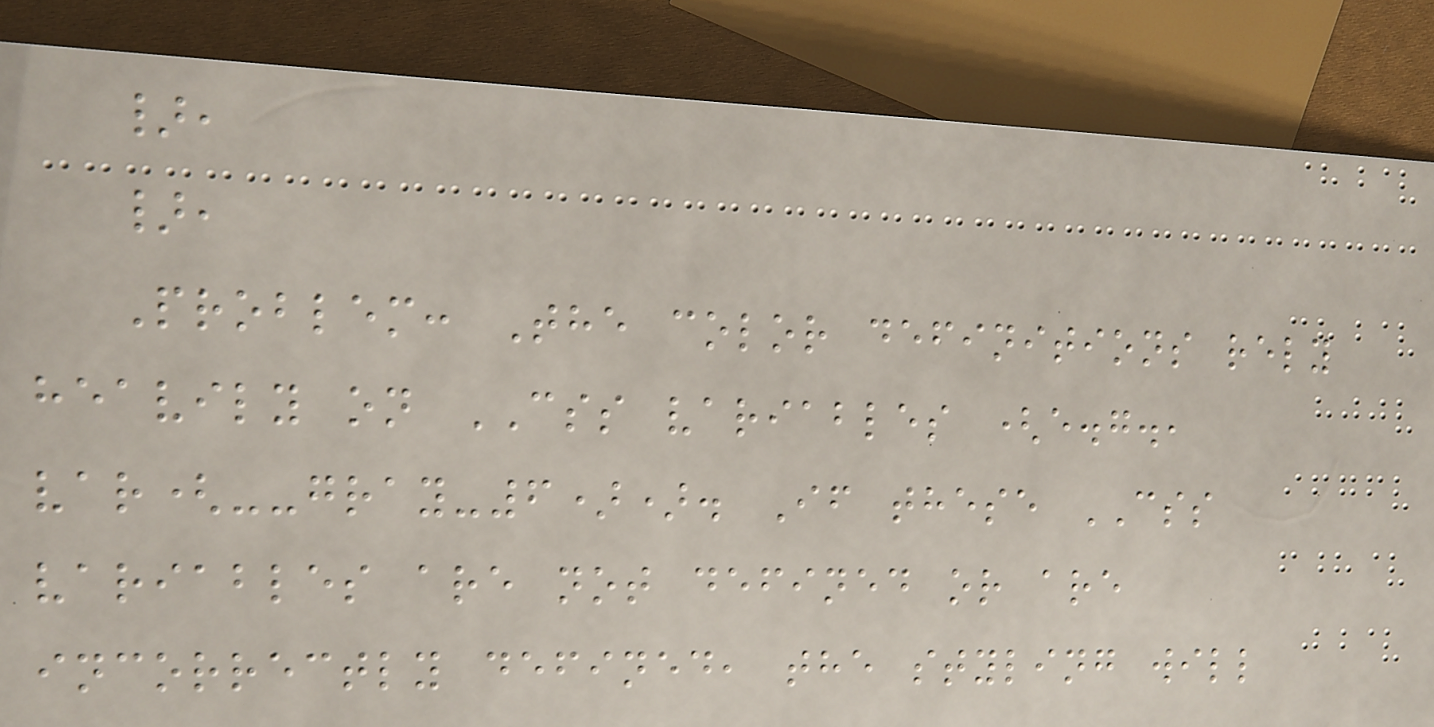},
},
Problem: The color definitions rely
heavily on CSS variables (e.g.,
var(--gray-6)). If these CSS
variables are not defined or are
incorrectly defined, the styling will
